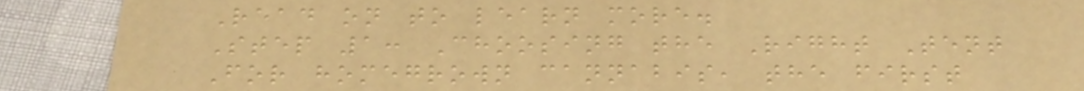Read on to learn more.
Step 1: Choosing the Right Tent
For homegrown cannabis, the first
